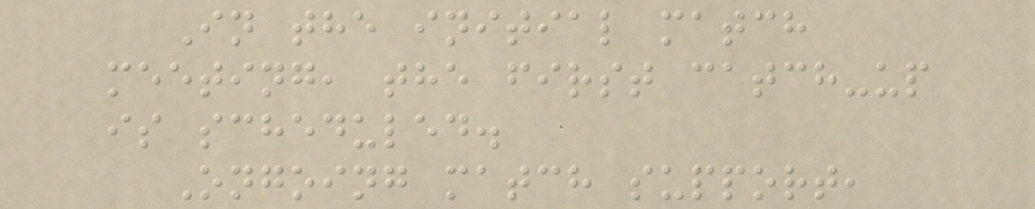In the initial match
meeting, the first catch-up
is scheduled.
Ongoing match support,
